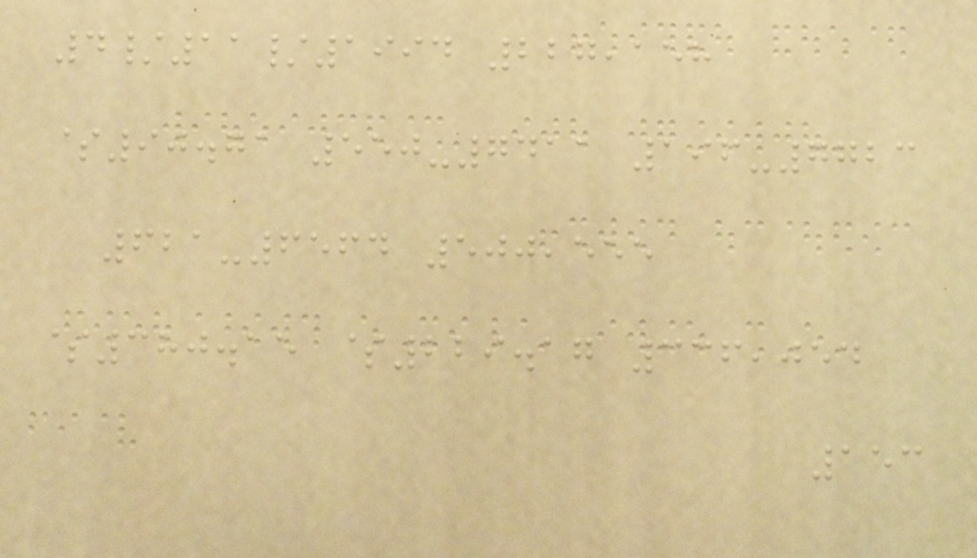4/11/1994 227,158
$90.71 550-7411 196-7723
621-6564 500,555
$380.15 $229.17 336,054
153
